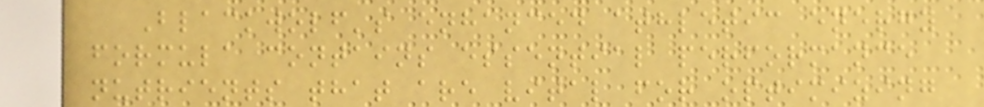Blackwolf's enhanced athletic energy
formula contains essential performance
nutrients that are vital for optimizing
